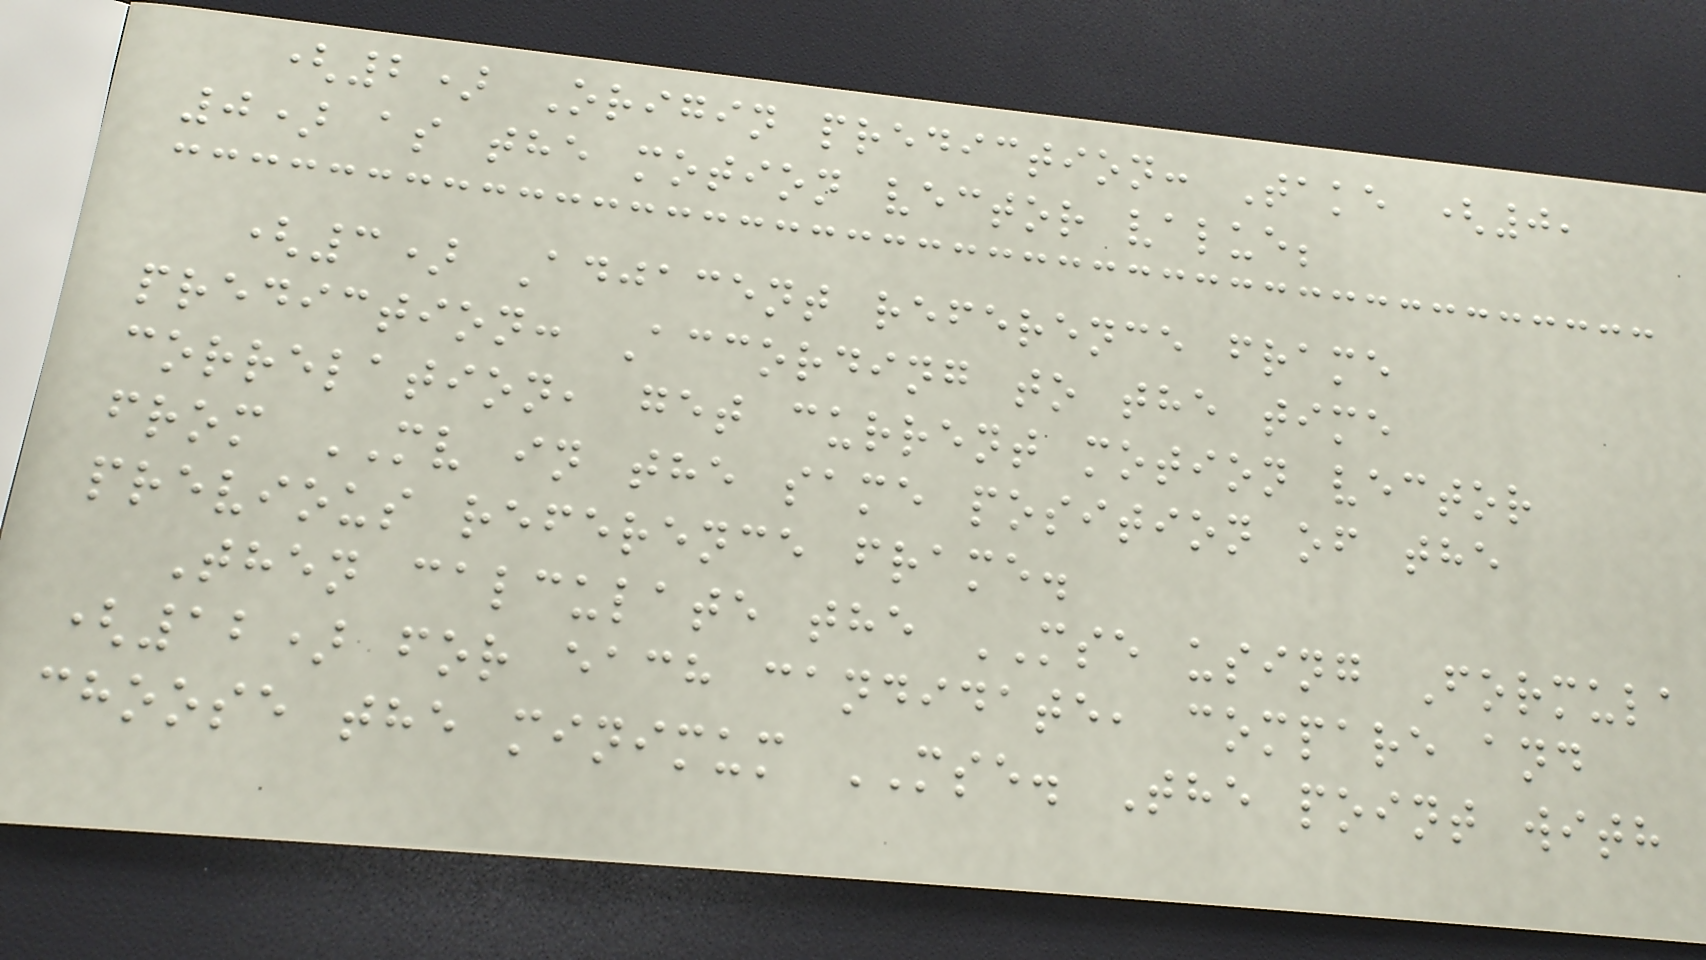(2) Origin prediction: Take (0,
0) as the motion vector value;
(3) Adjacent reference frame
prediction: According to the time
correlation, get current motion vector
from MV in the same position of the
previous reference frame.
Then calculate the MSE using Formula
(12) for each candidate, compare and
choose the minimum MSE. The point with
